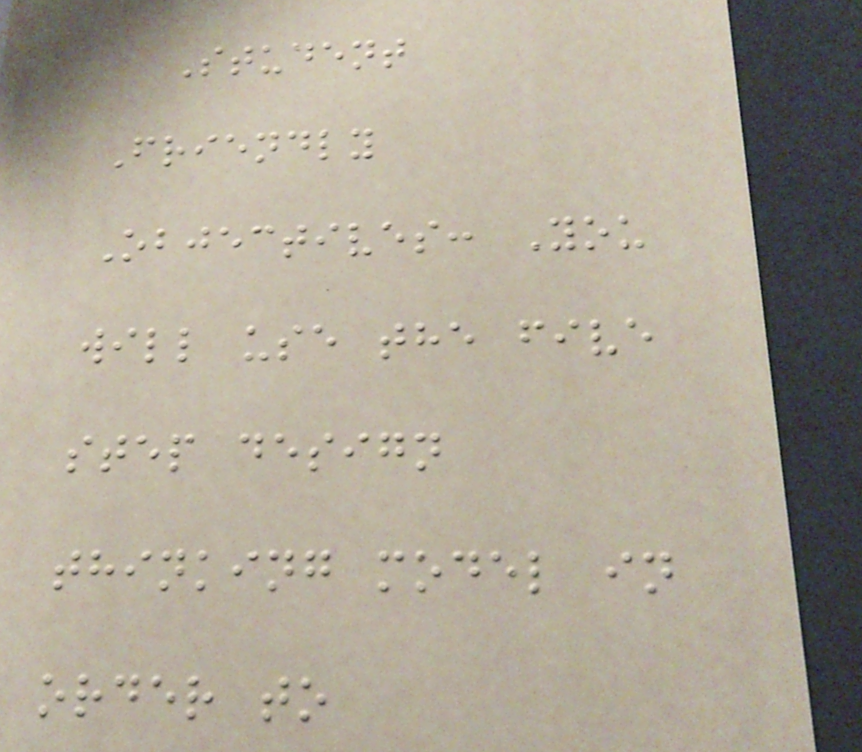Student
Friendly
Objectives: You
will use the five
step design
thinking model in
order to
